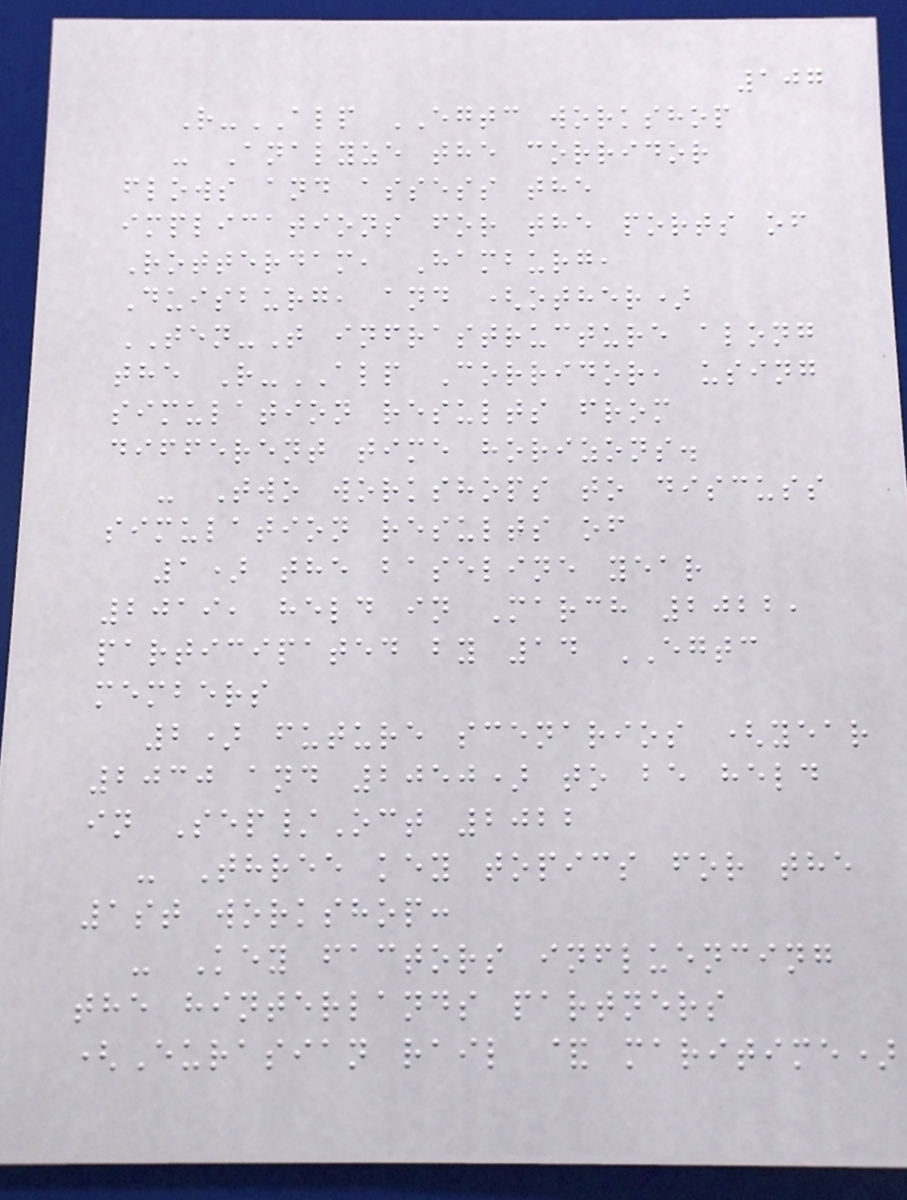107
R-ALP EGTC workshop
- Analyze the corridor
flows and assess the
implications for the ports of
Rotterdam, Hamburg,
Duisburg, and (other)
TEN-T infrastructure along
the R-ALP Corridor, using
simulation results from
different time horizons.
- Two workshops to discuss
simulation results of
1) the baseline year
2019, held in March 2022,
participated by 14 EGTC
members
2) future scenarios (year
2030 and 2050) to be held
in Sep/Oct 2022
- Three key topics for the
1st workshop:
- Key factors influencing
the hinterlands partners
(Eurasian rail & maritime)
